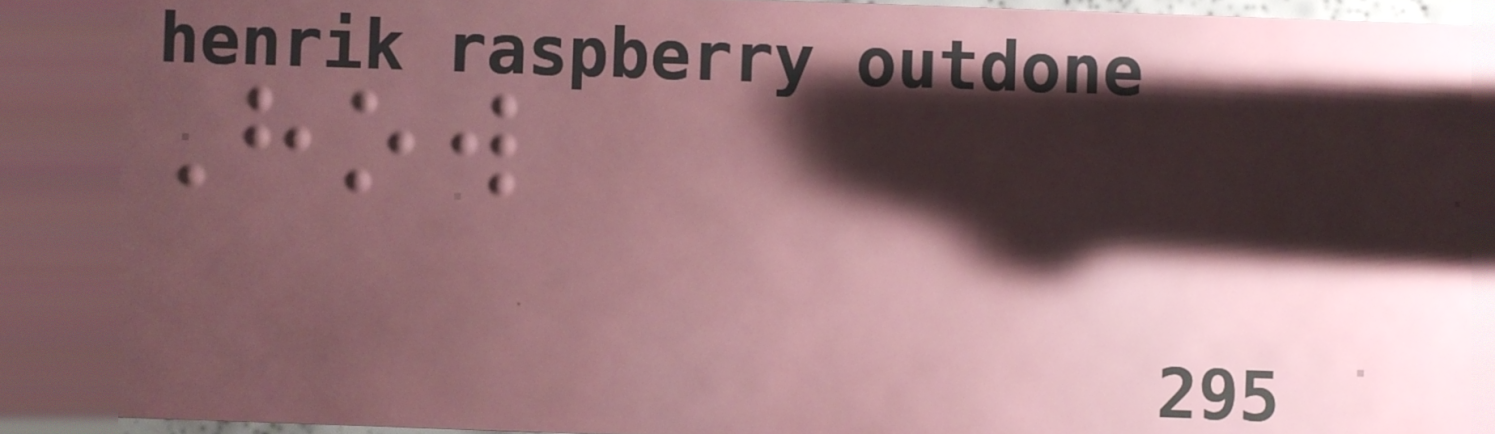How
